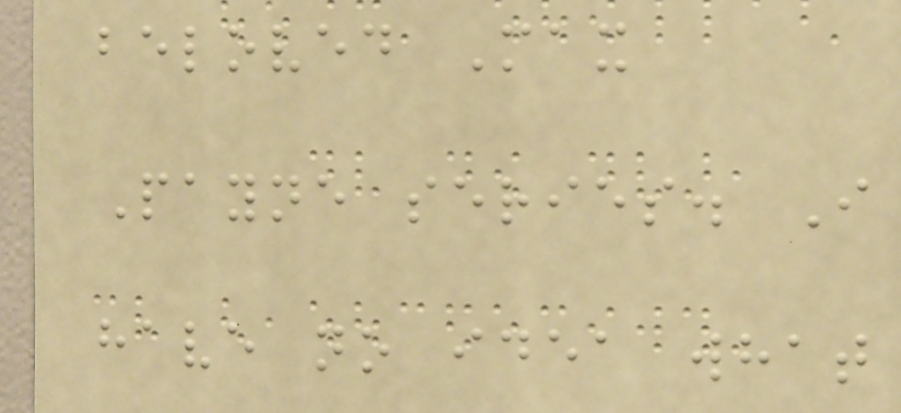beloved Max
Payne series. I
have no idea what
